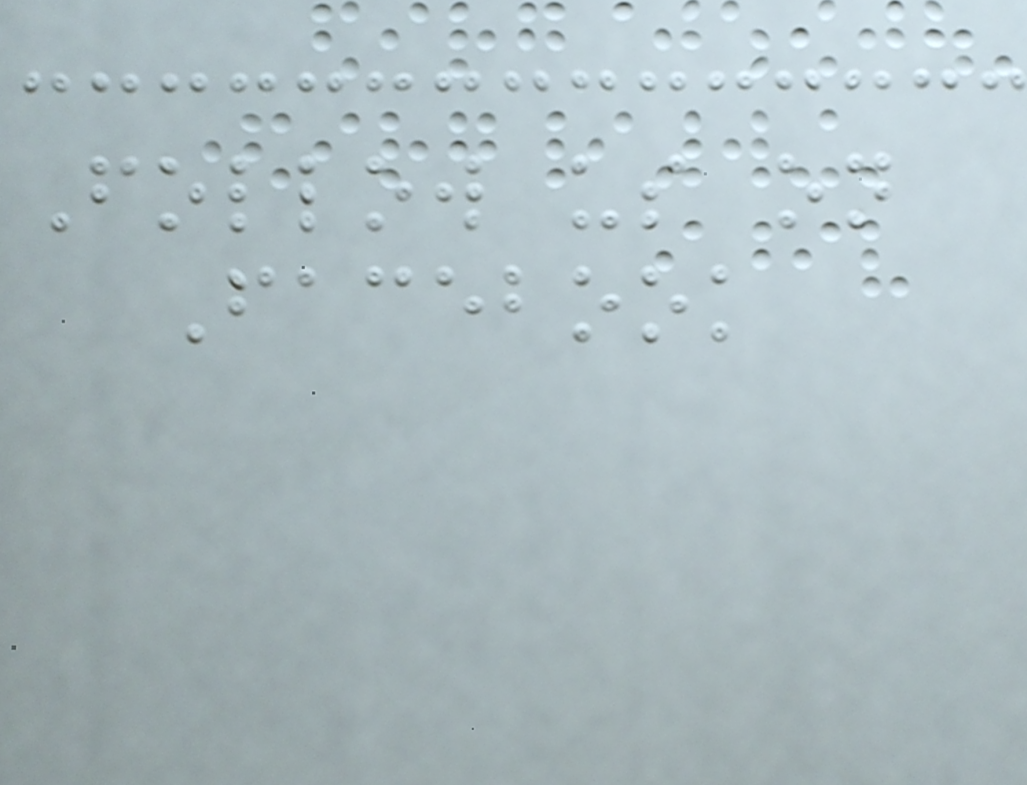Follow us on
Facebook
